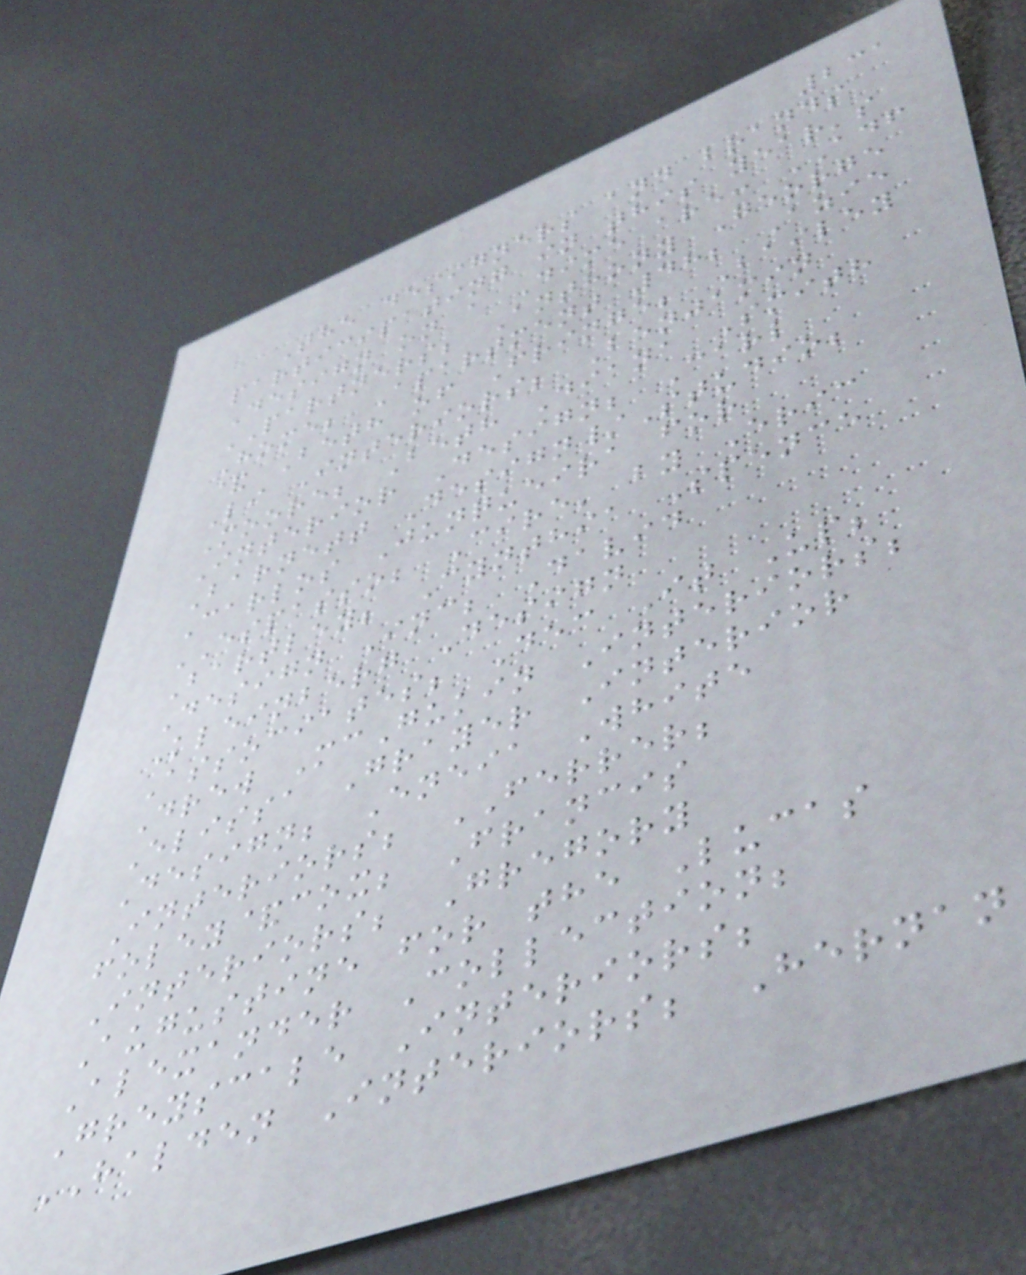231
The designers and brands
participating in this year's
Design on a Dime are: ADF
PARTNERS; Anthony George
Home; Apartment 48; Azie
& Beth of Fringe; Bailey
Li Interiors; Benjamin
Moore; Beth Diana Smith
Interior Design; Carl
Barnett Design/Studio;
Carlos Junqueira for
ESPASSO; Cire' by Eric
Bartley; Cynthia Spence
Design Inc; David
Kleinberg Design
Associates; Dec It Up;
Drew McGukin Interiors;
Elissa Grayer Interior
Design; Eneia White
Interiors; FERRER;
foley&cox; Francis
Interiors; Gregory
Augustine for the Lucas
Alexander Collection;
Greyscale Interiors;
HALDEN Interiors; Hernan
